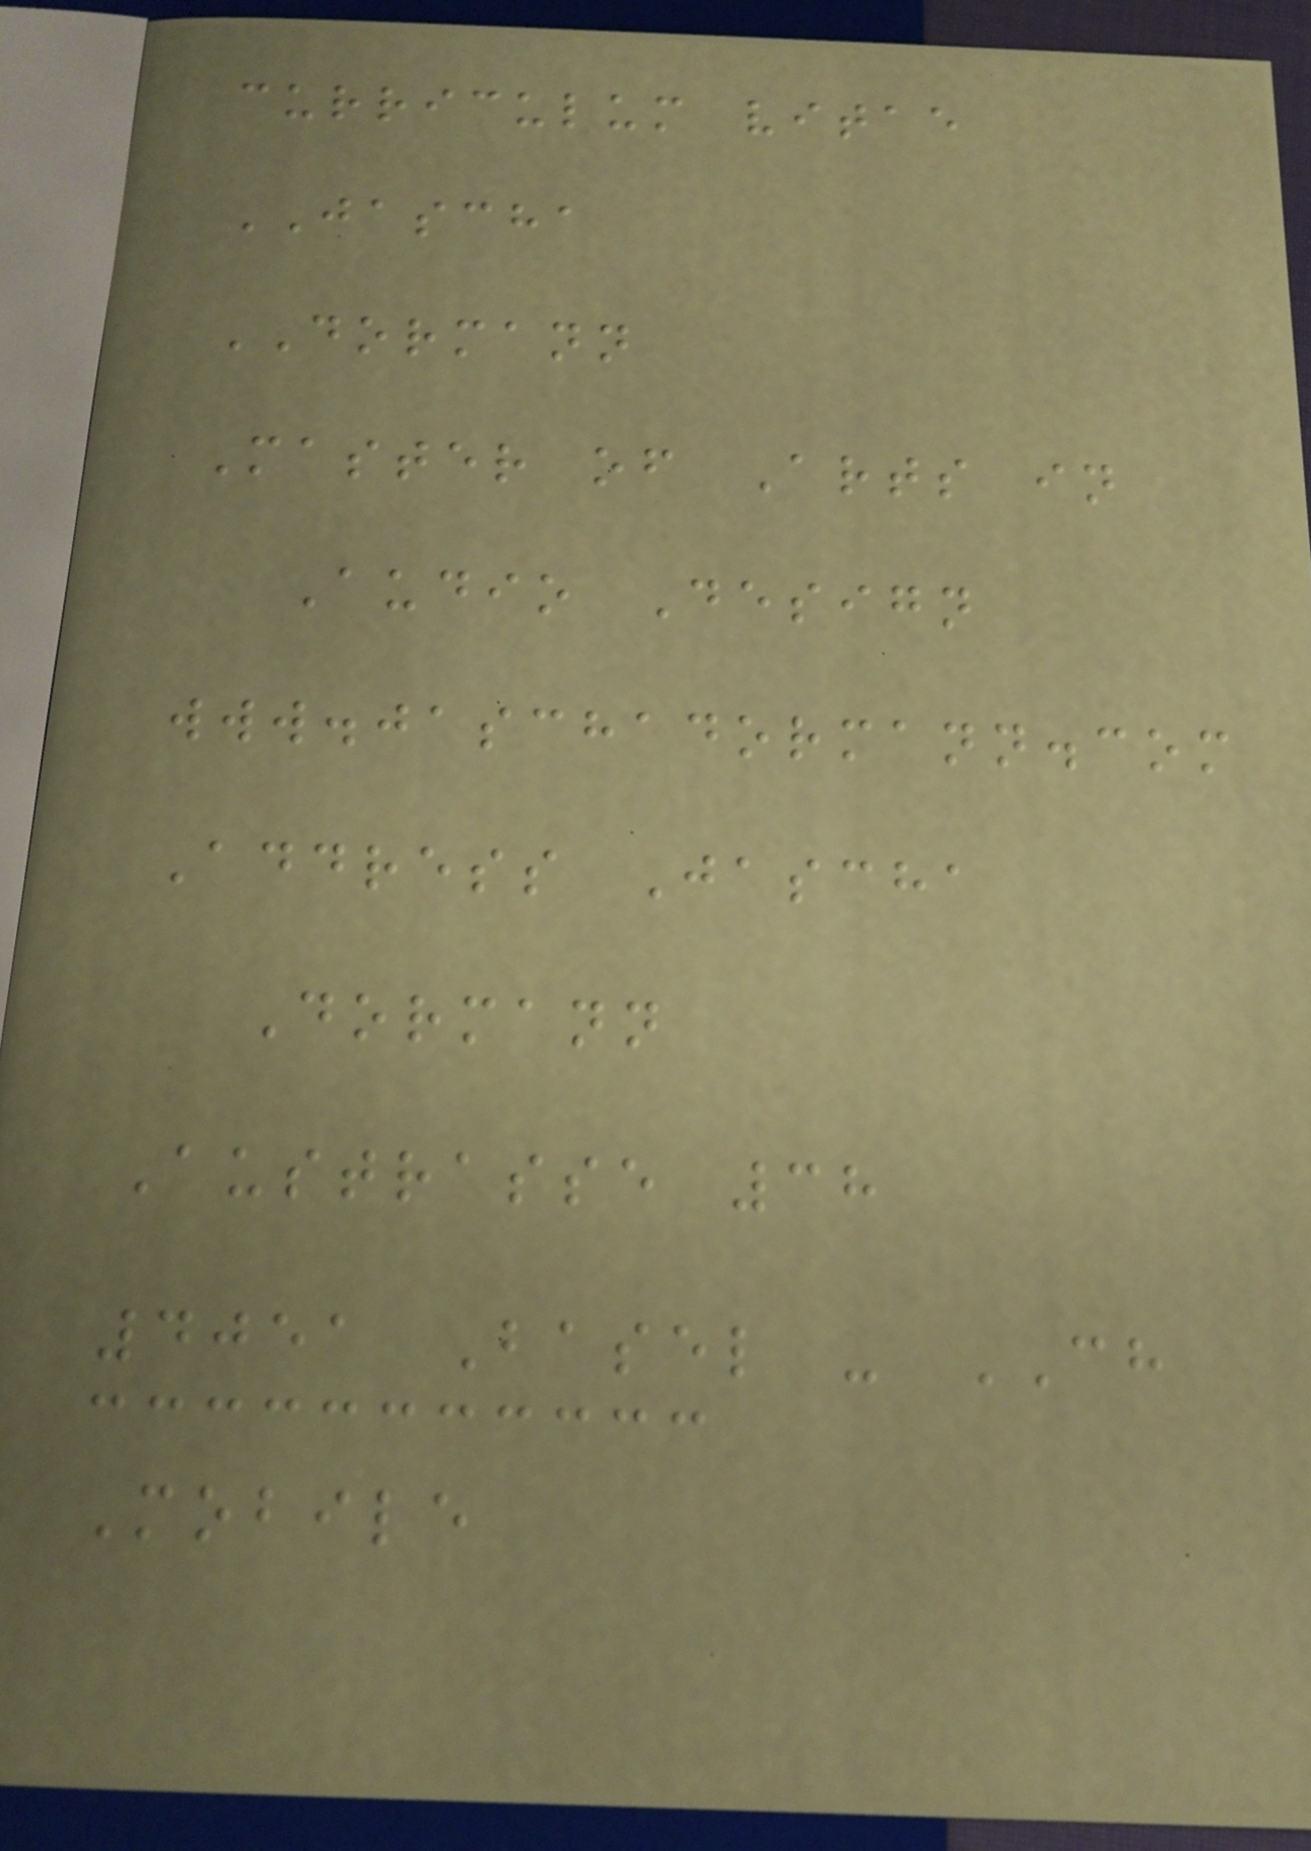curriculum vitae
JASCHA
DORMANN
Master of Arts in
Audio Design
www.jaschadormann.com
Address Jascha
Dormann
Austrasse 38
4051 Basel - CH
Mobile
